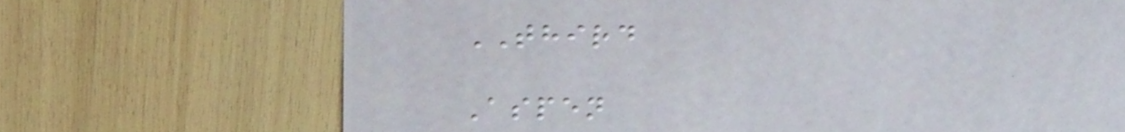THIRD
Aspen
